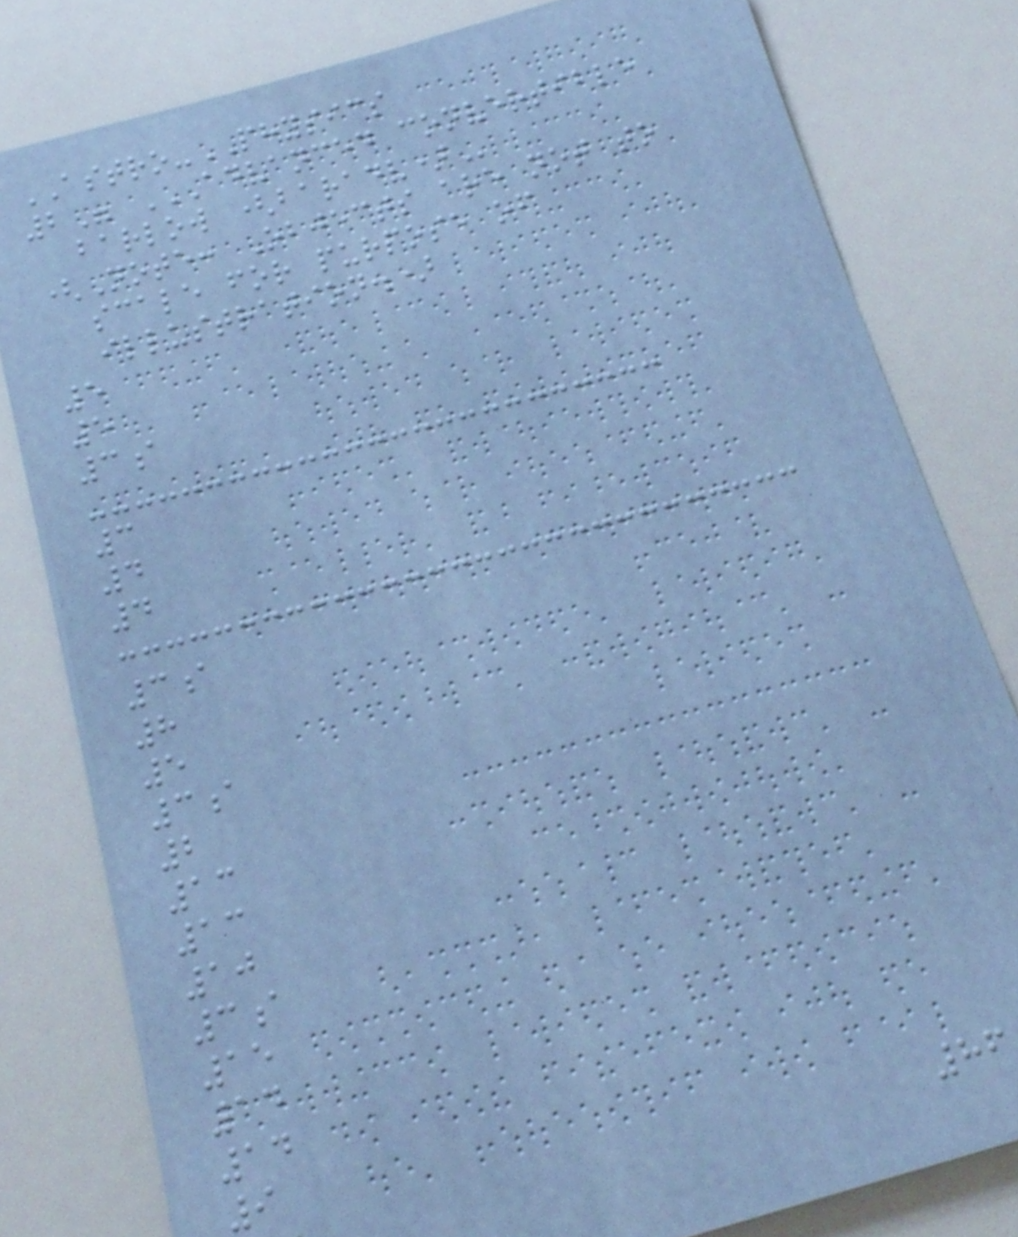ASTRO-PHYSICS
2" ADVANCED CONVERTIBLE
BARLOW (BARADV)
(Note: Objects are not to
scale for purpose of
illustration.)
5
5
3a
3
4
4
3a
8
5
3a
2
13
13
10
3a
15
14
14
9
86
